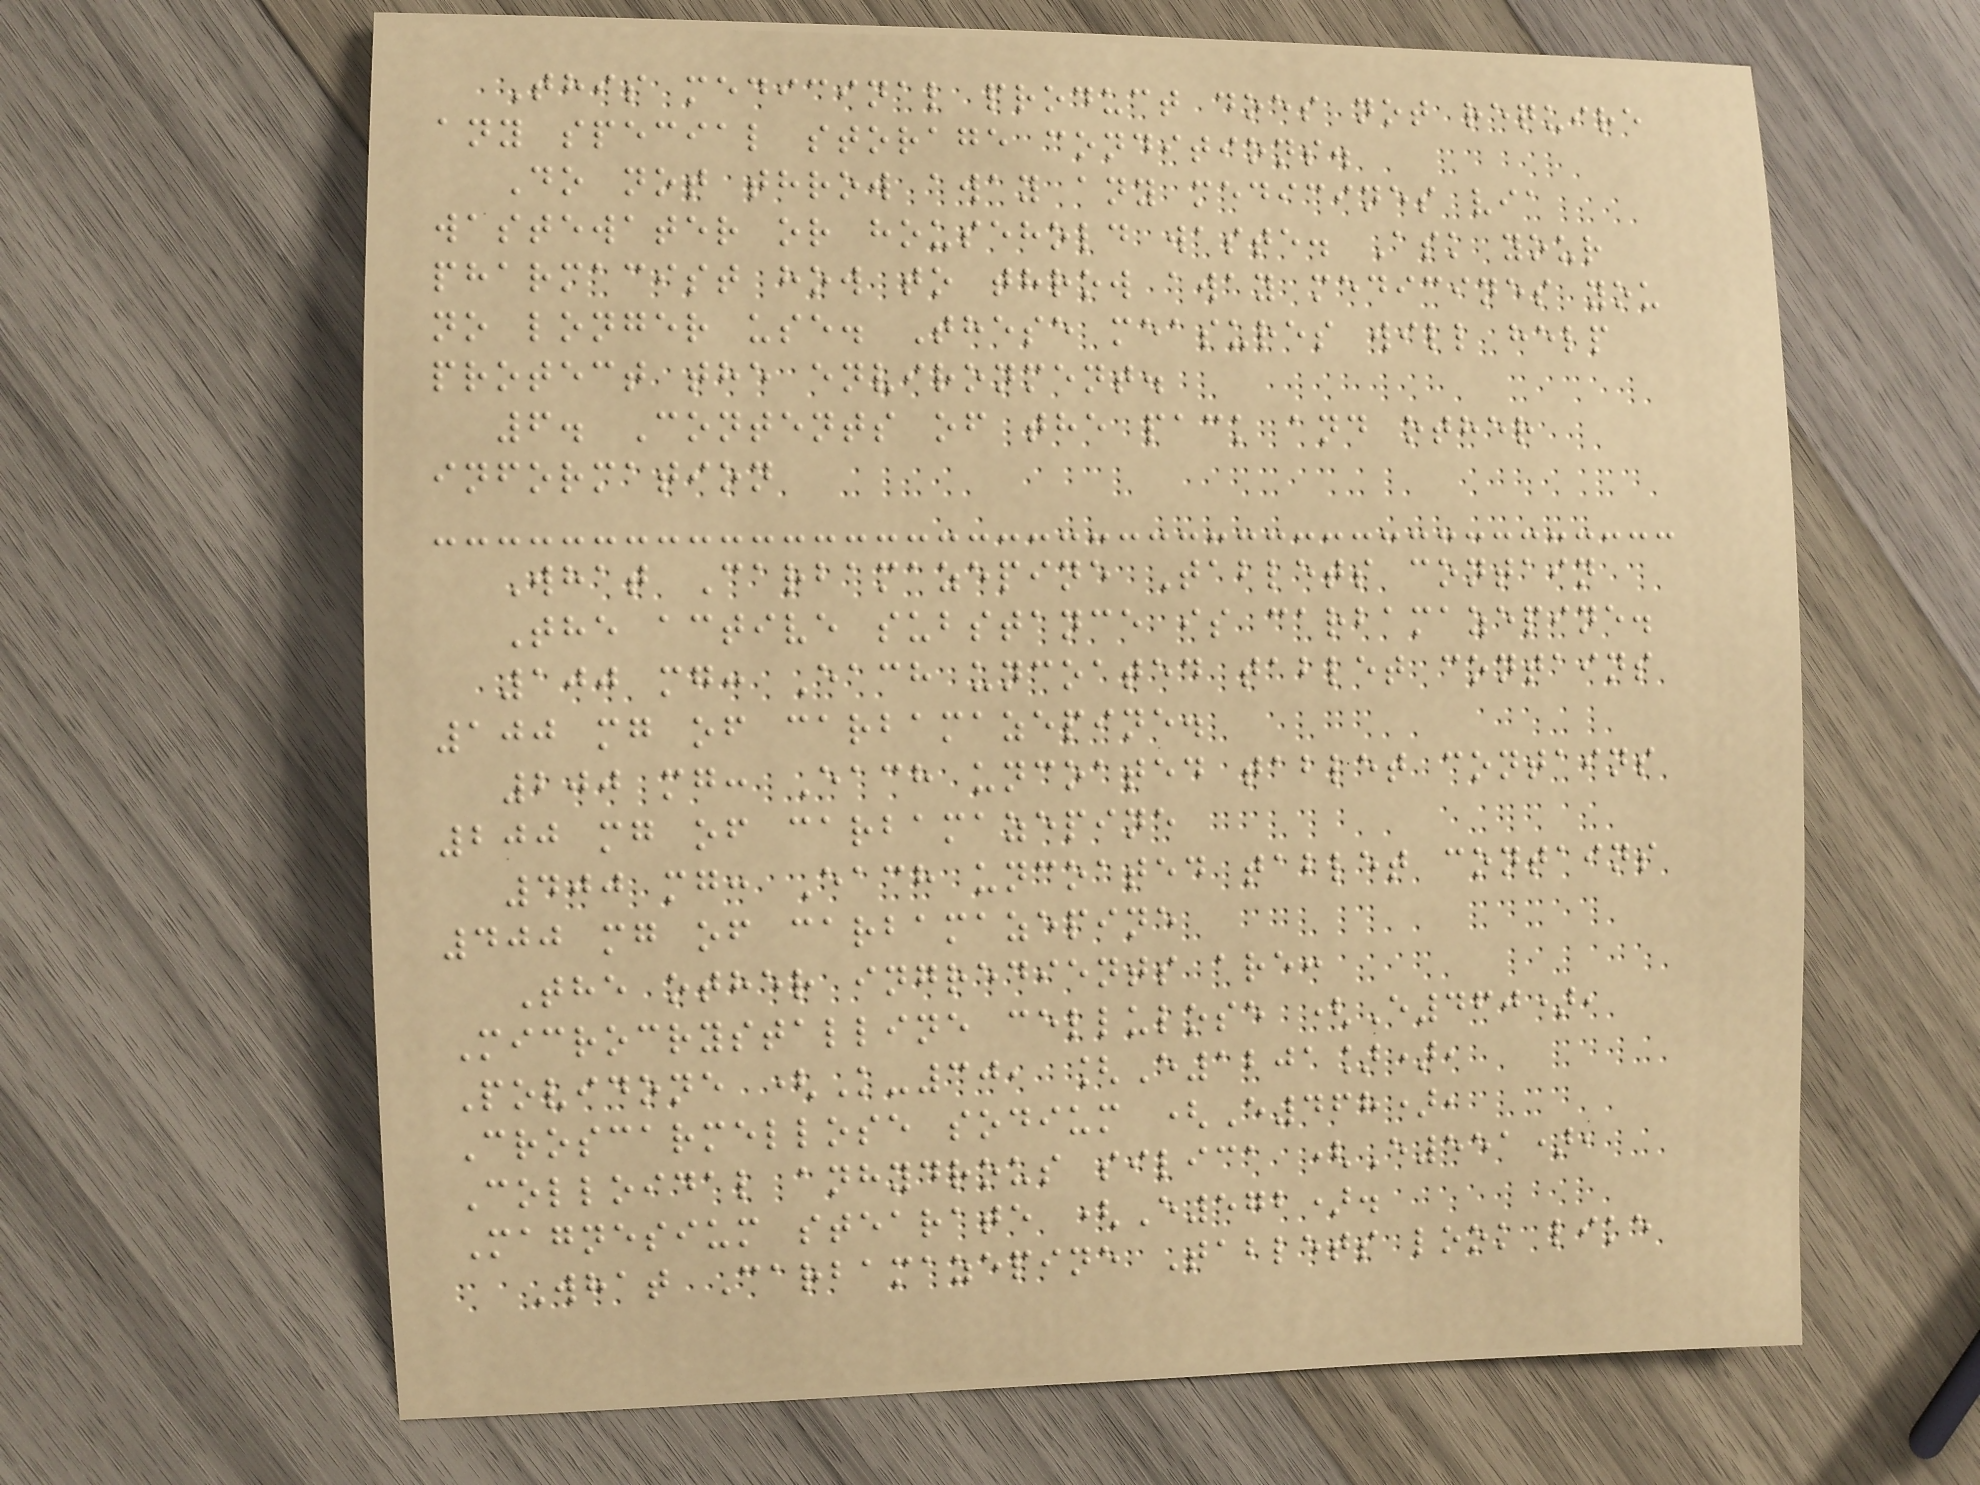This medicinal product does not require
any special storage conditions.
Do not throw away any medicines via
wastewater or household waste. Ask your
pharmacist how to throw away medicines you
no longer use. These measures will help
protect the environment.
6. Contents of the pack and other
information
What Carbamazepine Tablets contain
The active substance is carbamazepine.
100 mg: Each uncoated tablet contains
100 mg of carbamazepine.
200 mg: Each uncoated tablet contains
200 mg of carbamazepine
400 mg: Each uncoated tablet contains
400 mg of carbamazepine
The other ingredients are:
Microcrystalline cellulose (E460),
Povidone (K-30, [E1201]),
Croscarmellose sodium (E468),
Colloidal anhydrous silica (E551),
Magnesium stearate (E572).
What Carbamazepine Tablets look like
